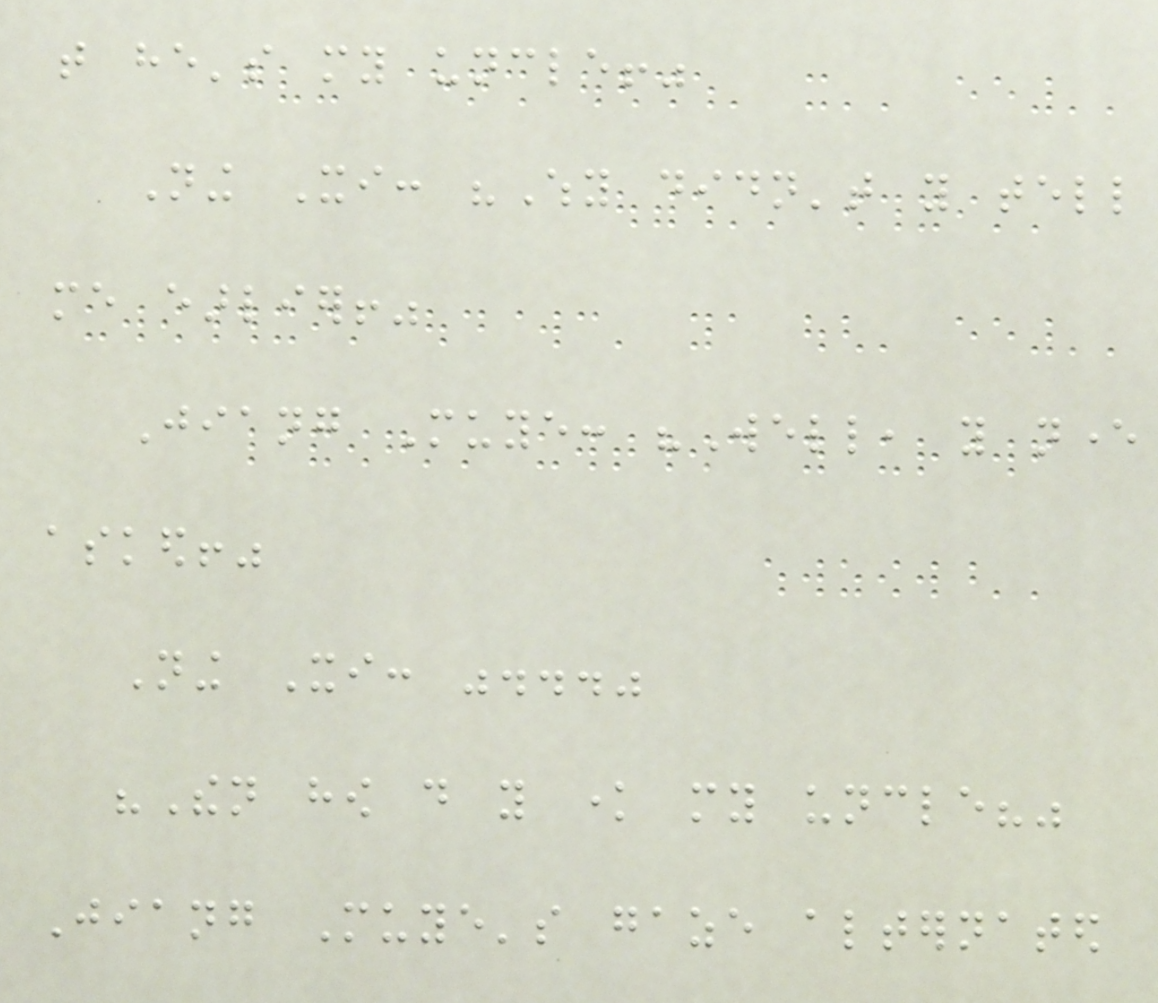that he's my uncle!"
Ning Xi: "Why didn't you tell
me earlier!"
Jiang Muye: "Well, you never
asked!"
Ning Xi: "..."
"Then how do you know my uncle?"
Jiang Muye's gaze alternated
